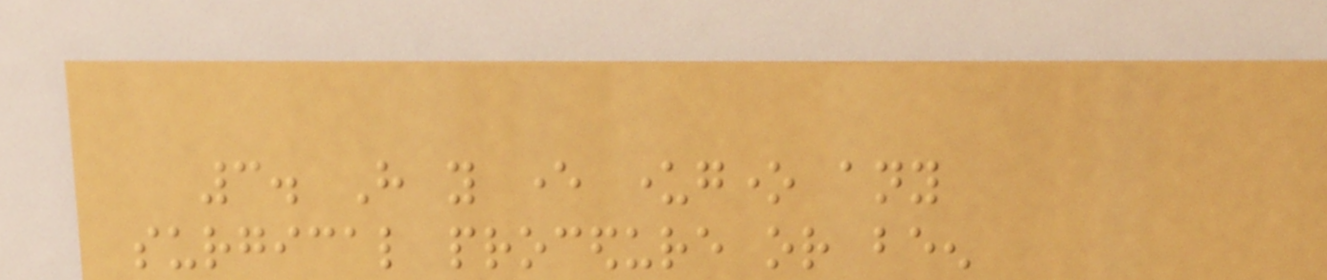3. Have you ever undergone any
surgical procedure or been
